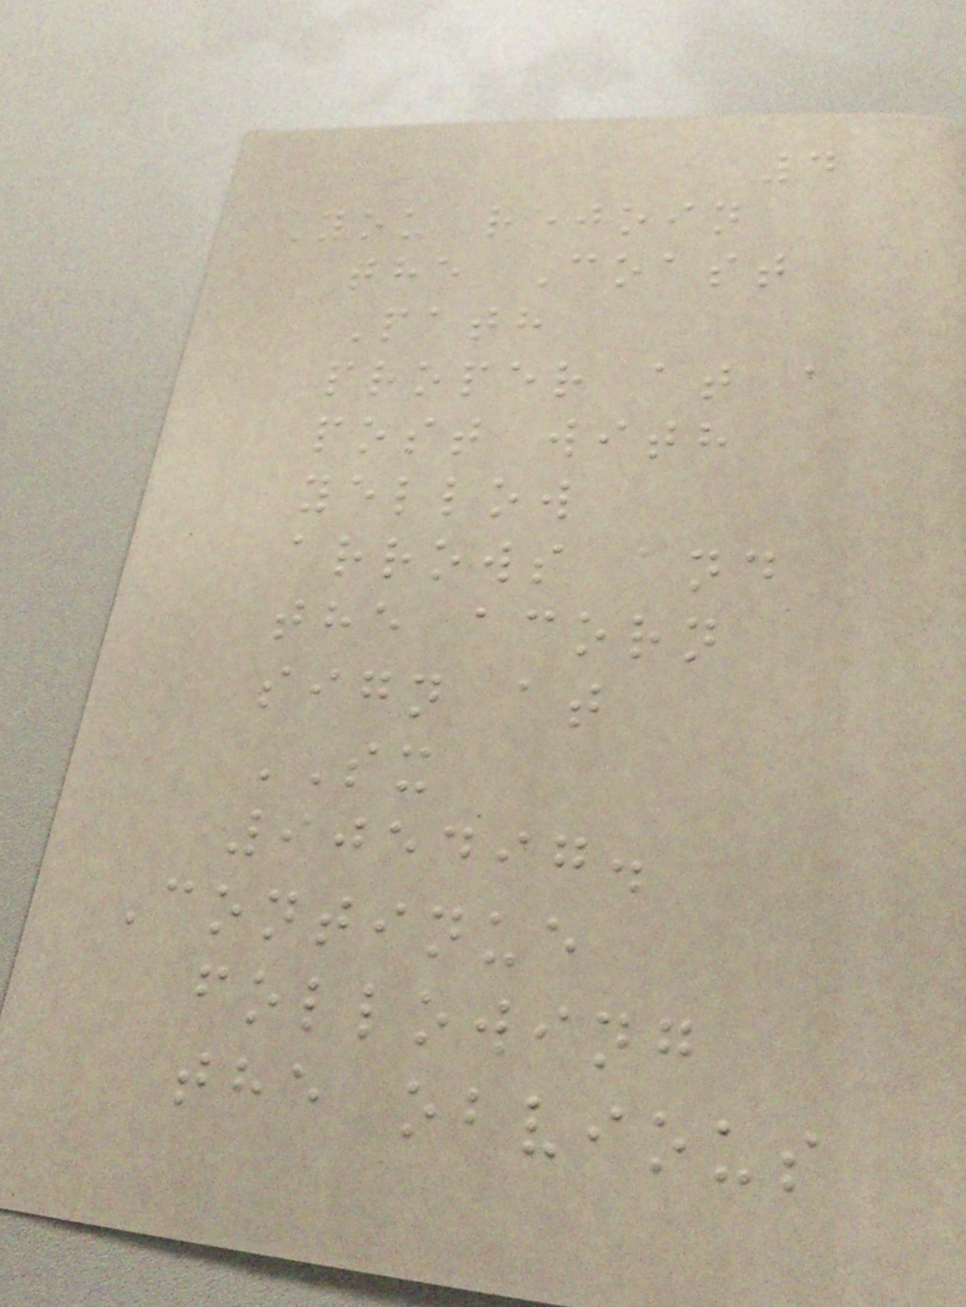4
You rejoin
the Coast
Path
proper at a
post with
yellow
arrows and
the acorn
sign at
SX
905497.
Continue
following
the obvious
